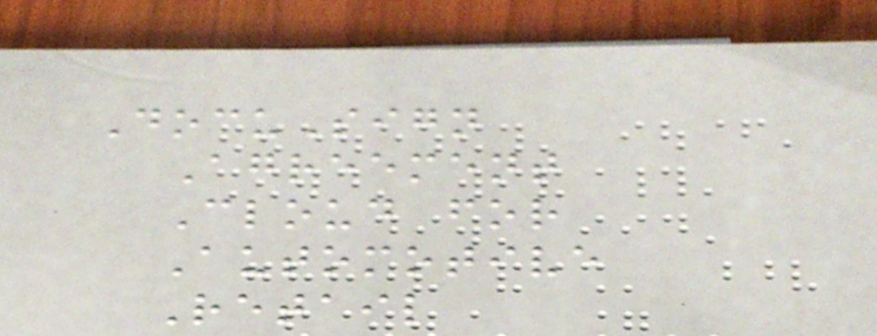DocuSign
Agreement
Cloud for
Automotive
Retail
